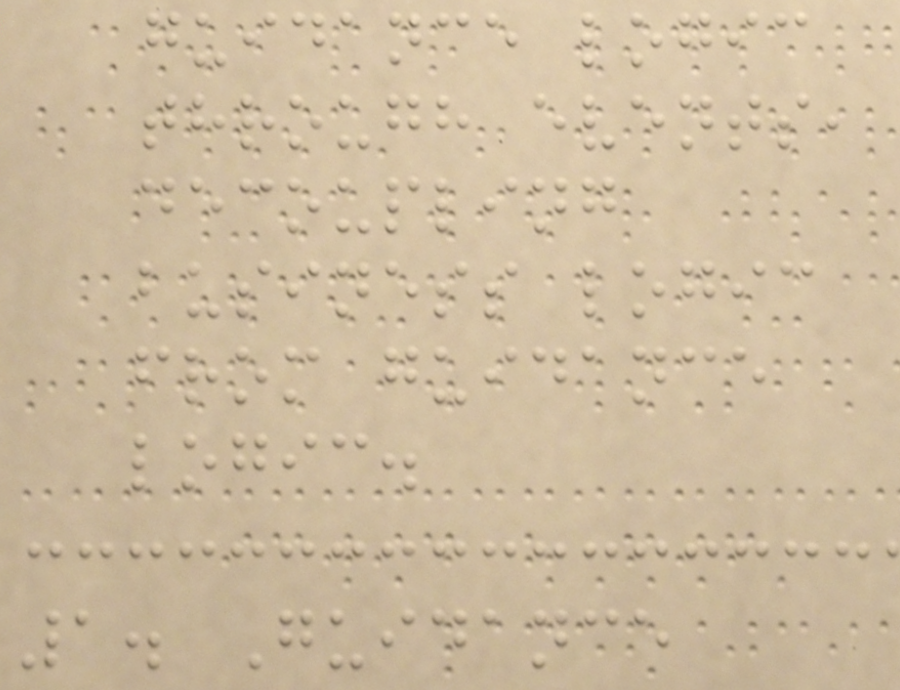guidance logic
through events,
decoupling
business logic
from guidance
logic.
1. Guidance
